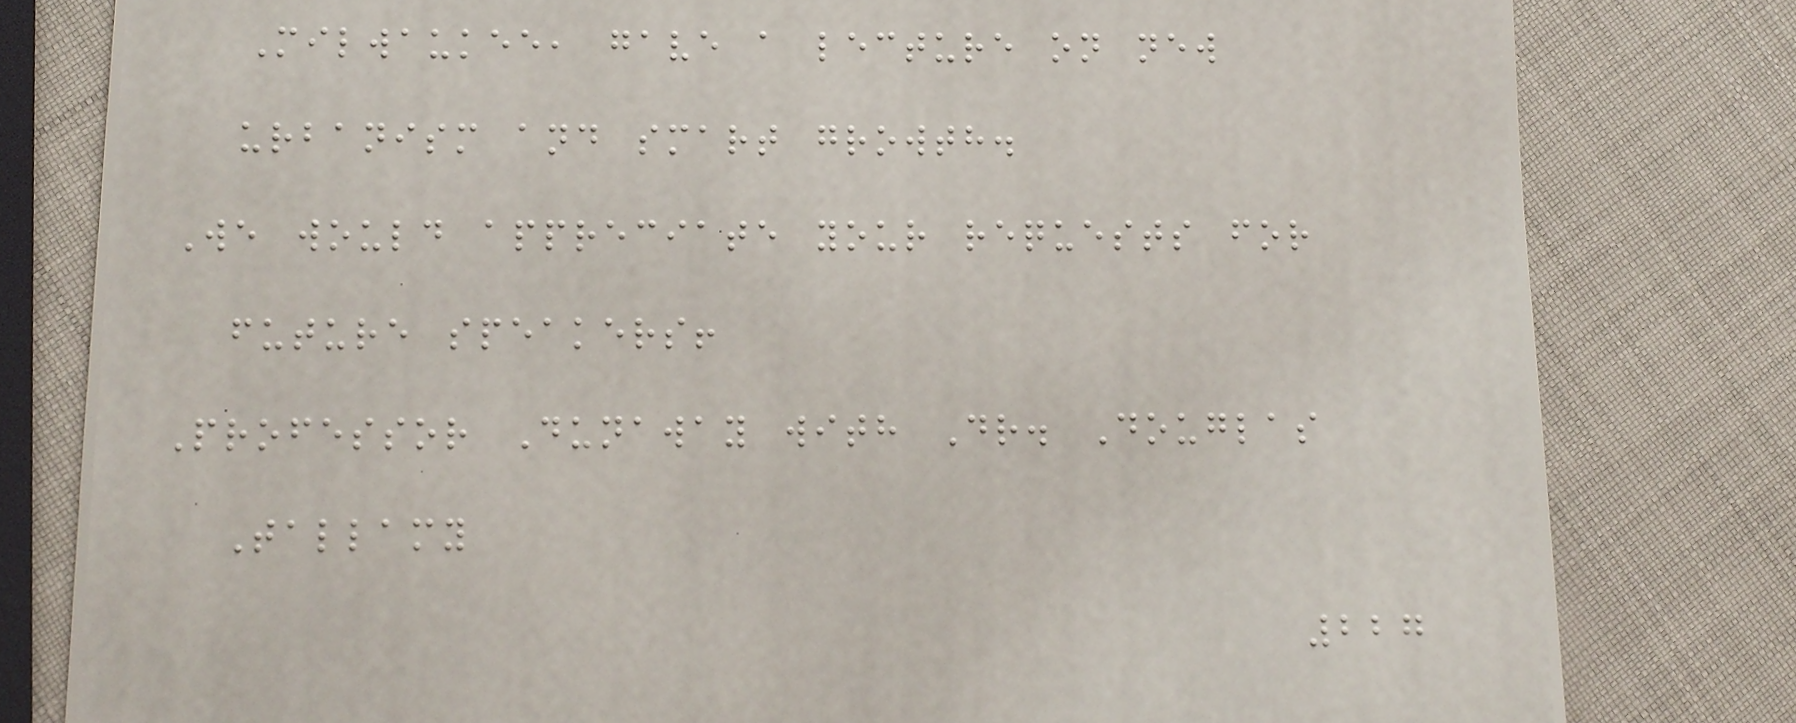Milwaukee, gave a lecture on new
urbanism and smart growth.
We would appreciate your requests for
future speakers!
Professor Dunaway with Dr. Douglas
Tallamy
227
